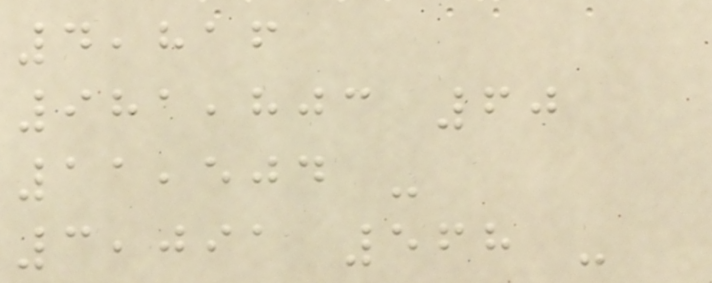4,816
981,803 60
11,504 -
3,091 568 -
